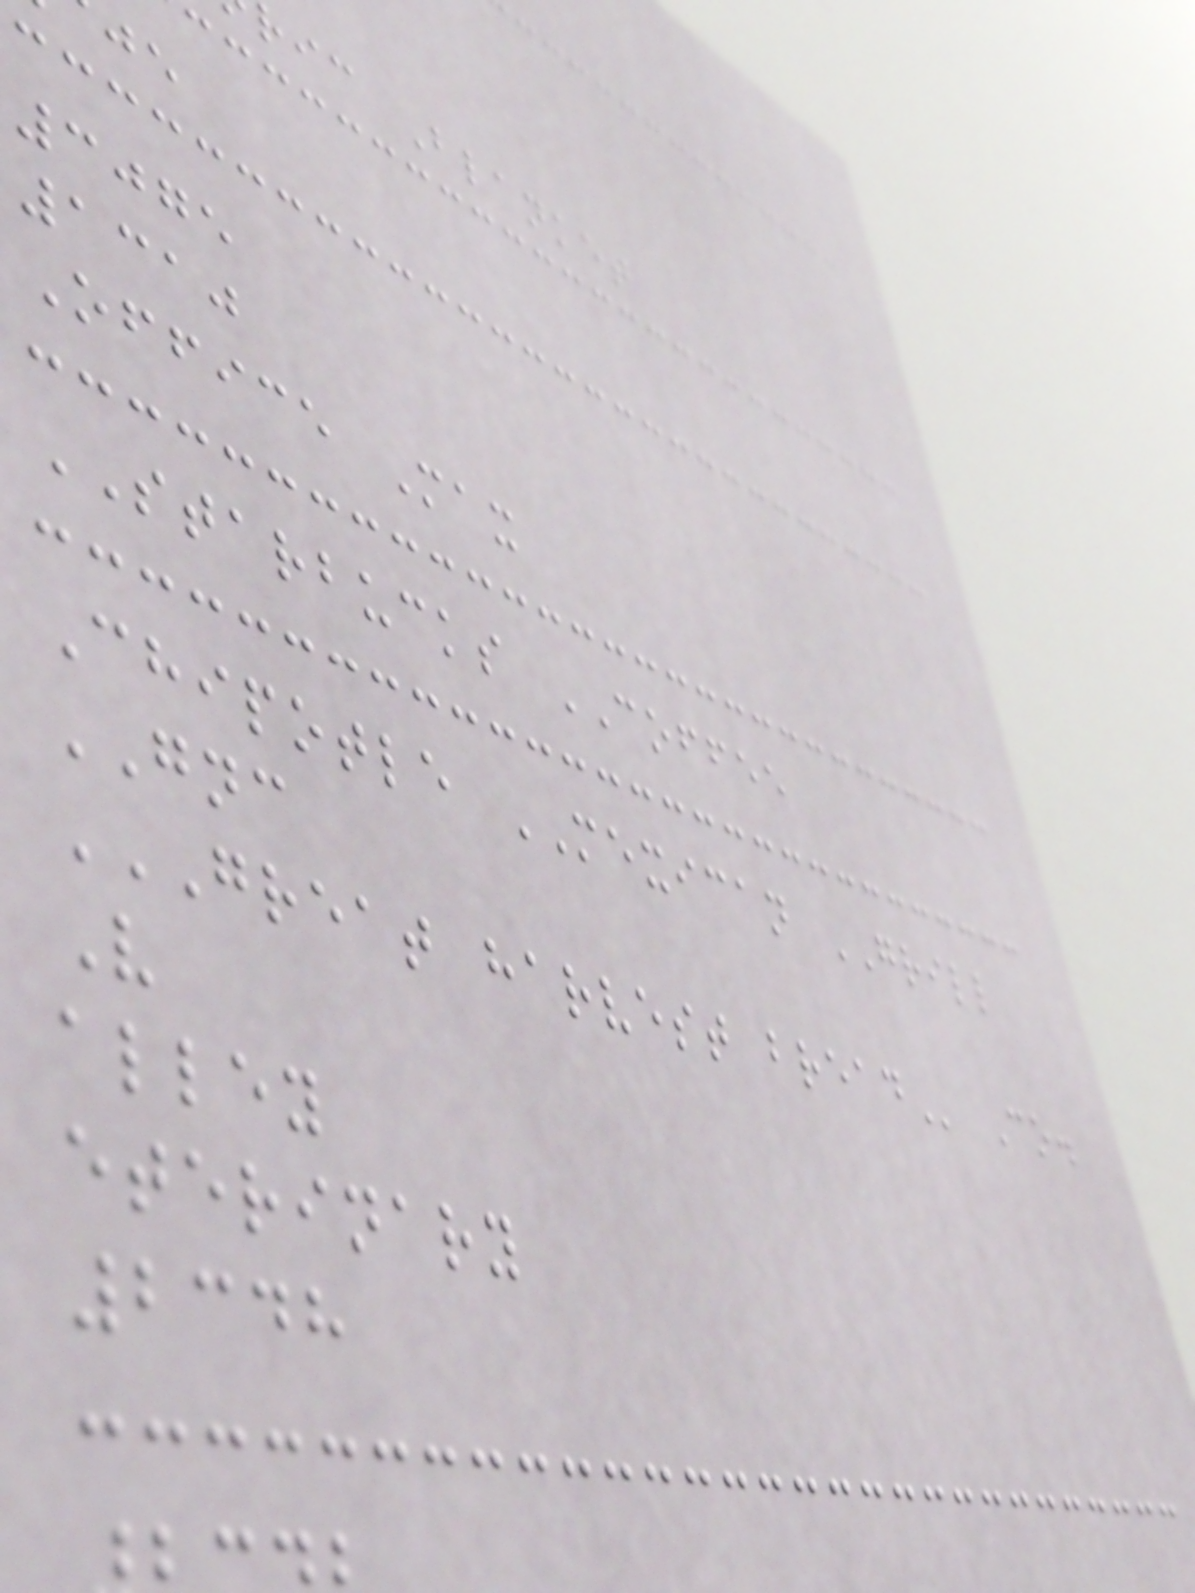ric Blanket
3075
1310
Office Max
STARBUCKS COFFEE
Chipotle MEXICAN GRILL
GNC
GREAT HARVEST BREAD Co.
V
alley
eterinary
2348
